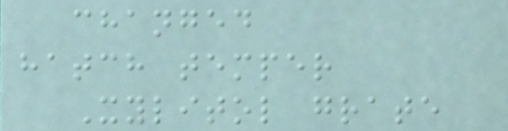changed
hatch temper
Xylitol grate
